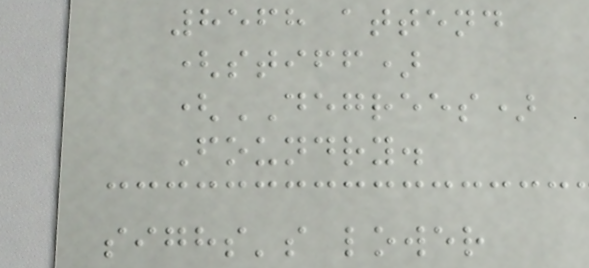8568 attend
(stiff)
(DEGREES)
Foundry.
sighs's lower
